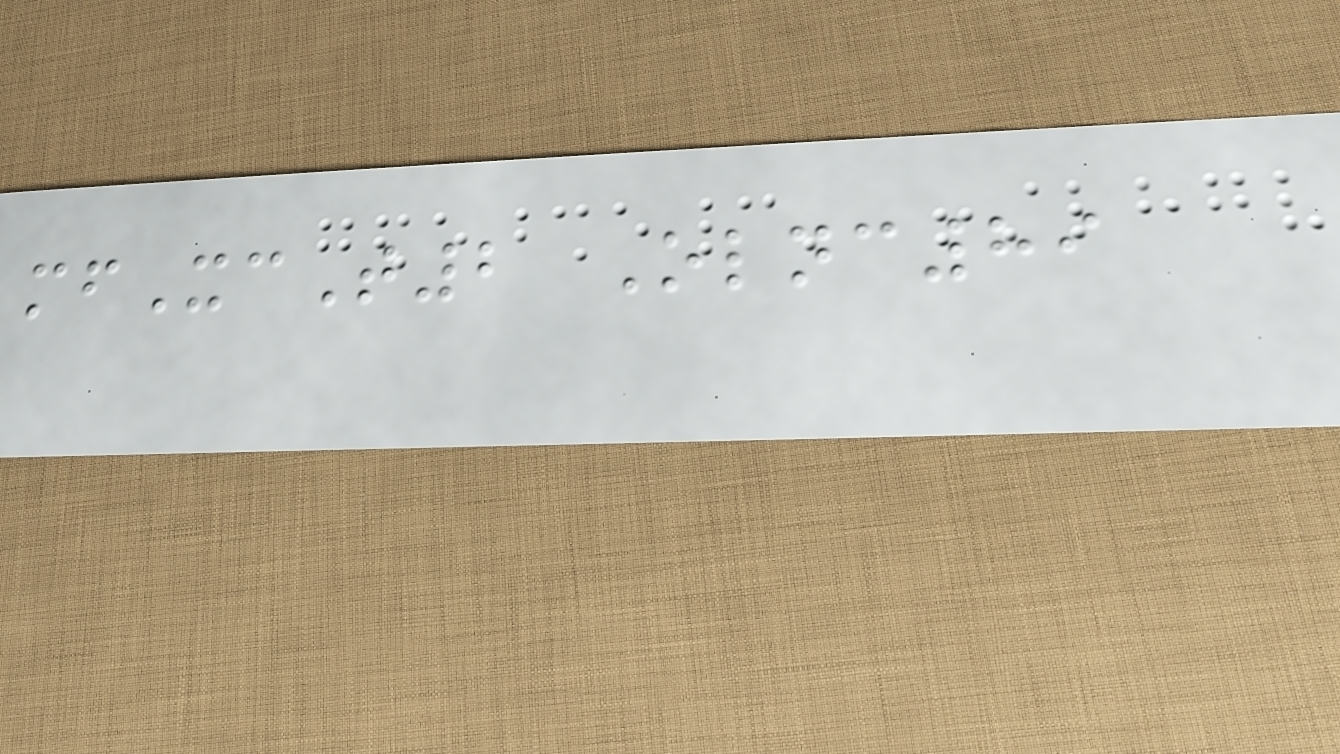mfXcT2 Olnc89
